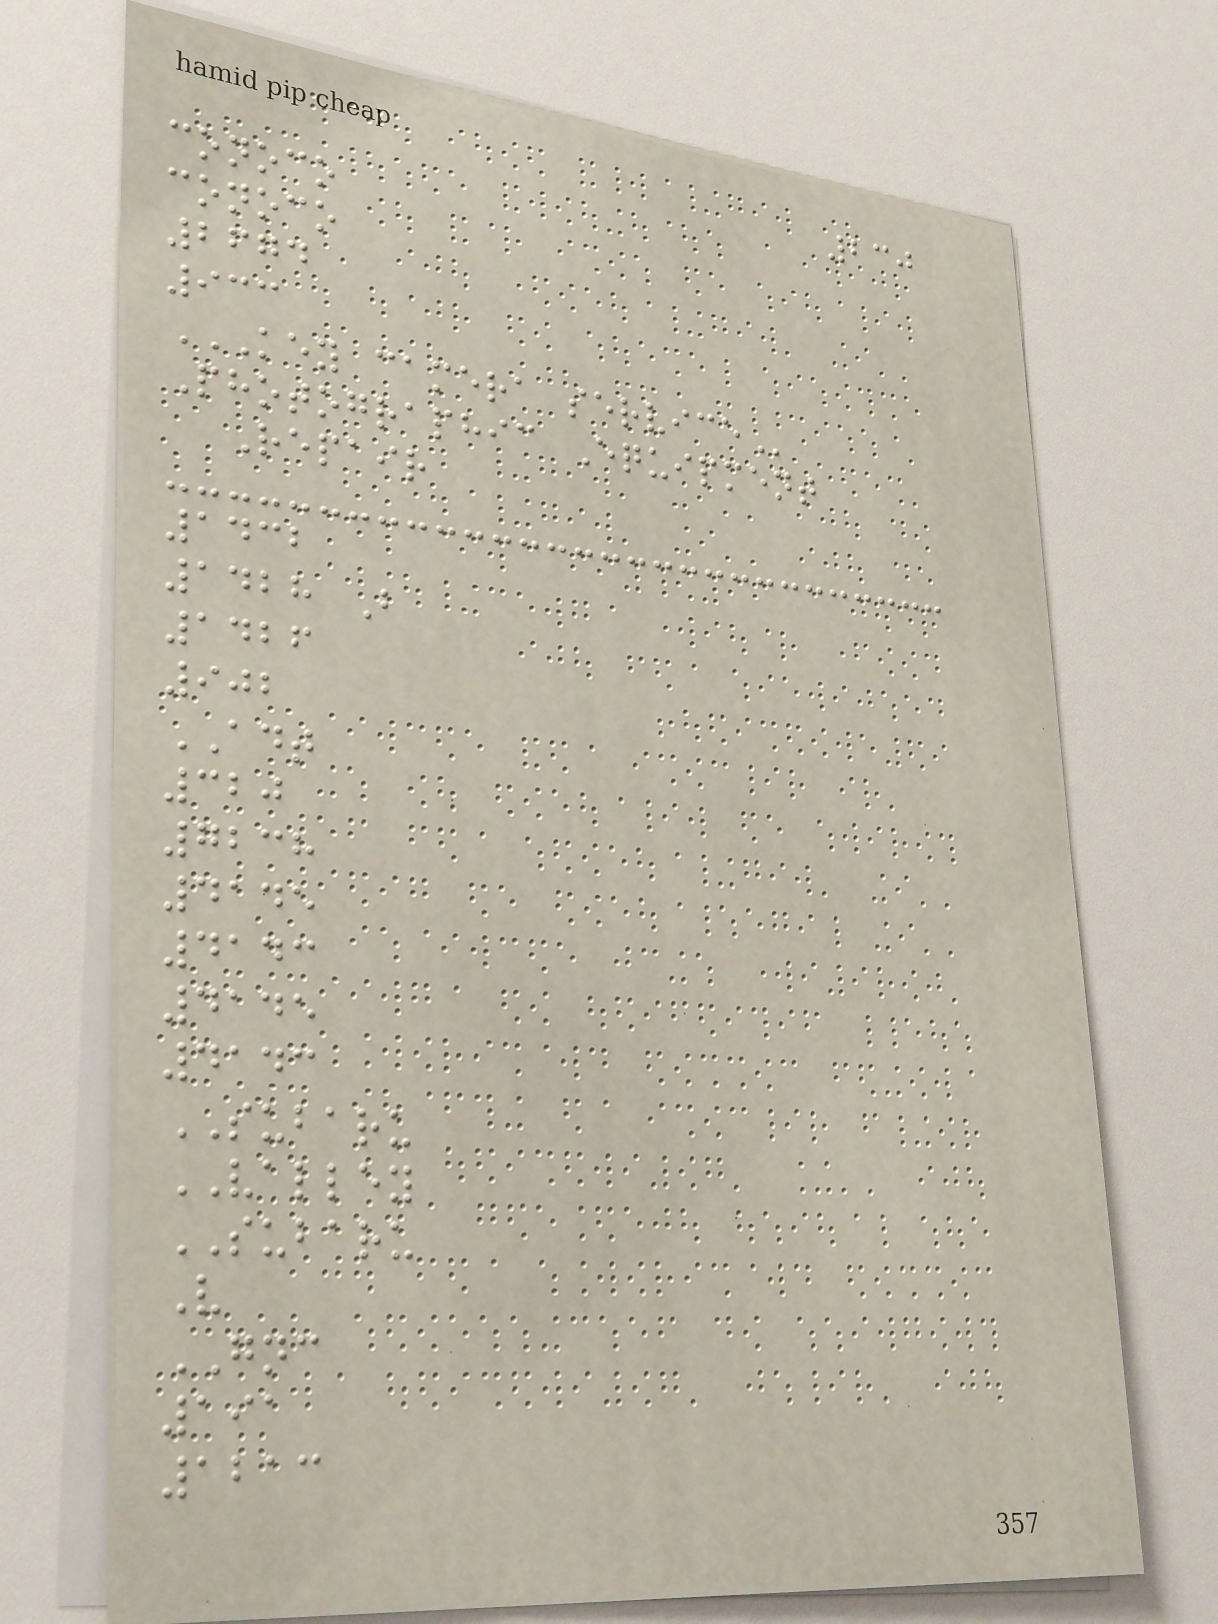230
conoco
conoco
2674
933
KEY CAMERA SERVICE
Photographic Equipment
Repair
1432
1428 B
1426
902
ADT
320
7238
4145
4143
4145
4143
SUBARU
VALLEY
SUBARU
V
GNC
191
1213
